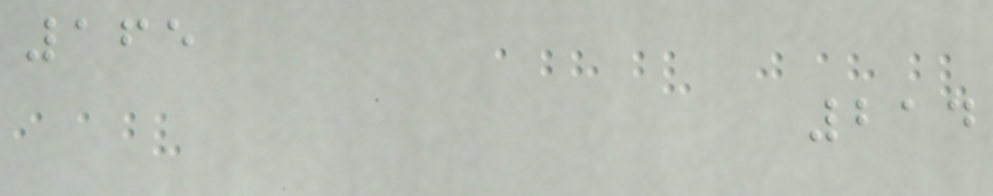165
214
